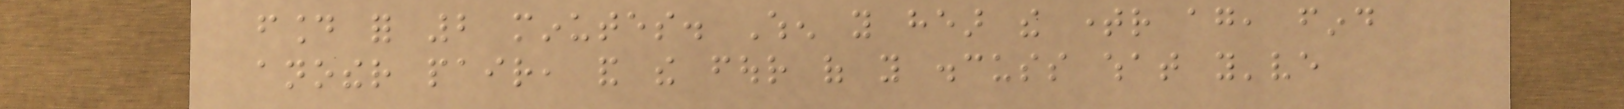found for 2 minutes. When you hear the timer again, find
another pair, and the four of you discuss what you've
